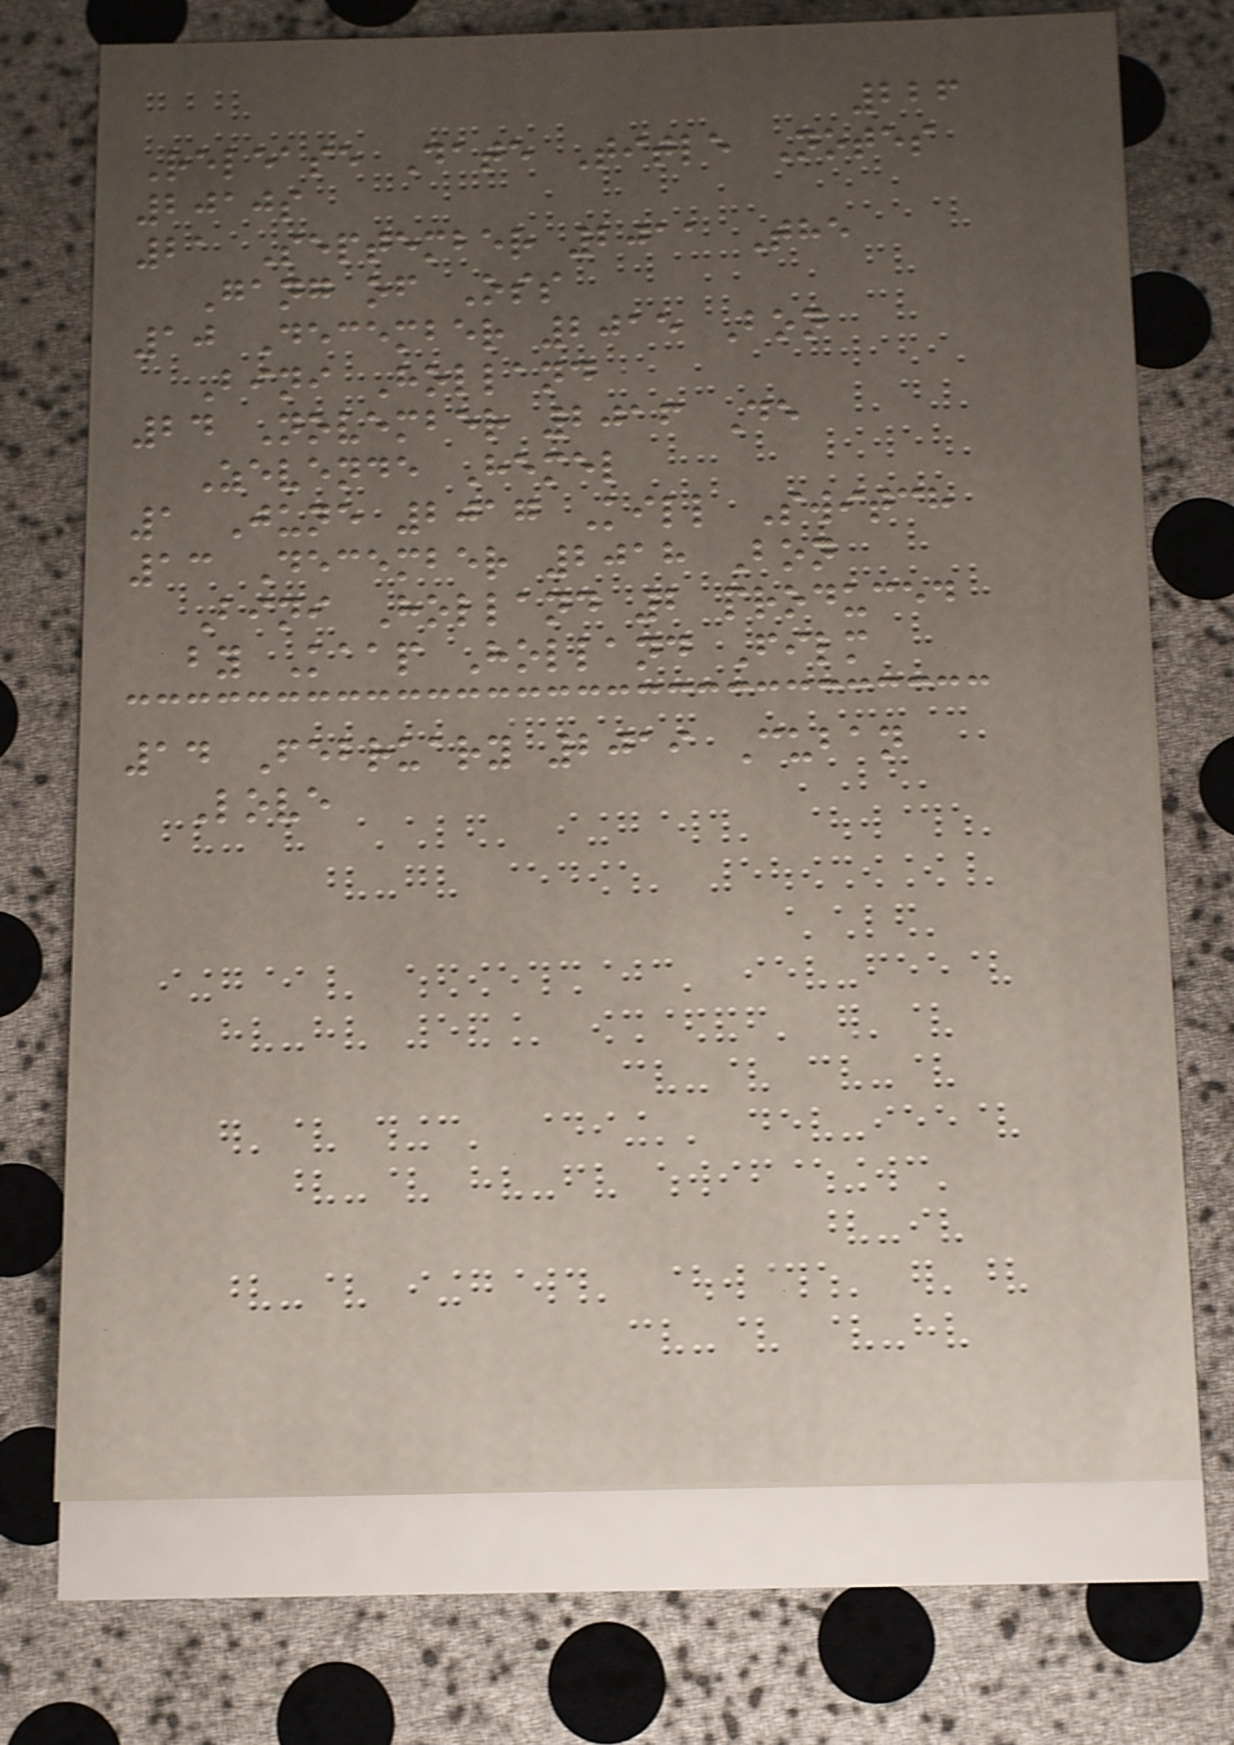226
Release Date Title Notes
2010s
21 September 2011 The
Gang of Oss
10 December 2015 Bon
Bini Holland
24 November 2016 De
Zevende Hemel
1 June 2017 Kill Switch
13 December 2018 Bon
Bini Holland 2 produced
by Kaap Holland Film
14 February 2019 Cuban
Love
